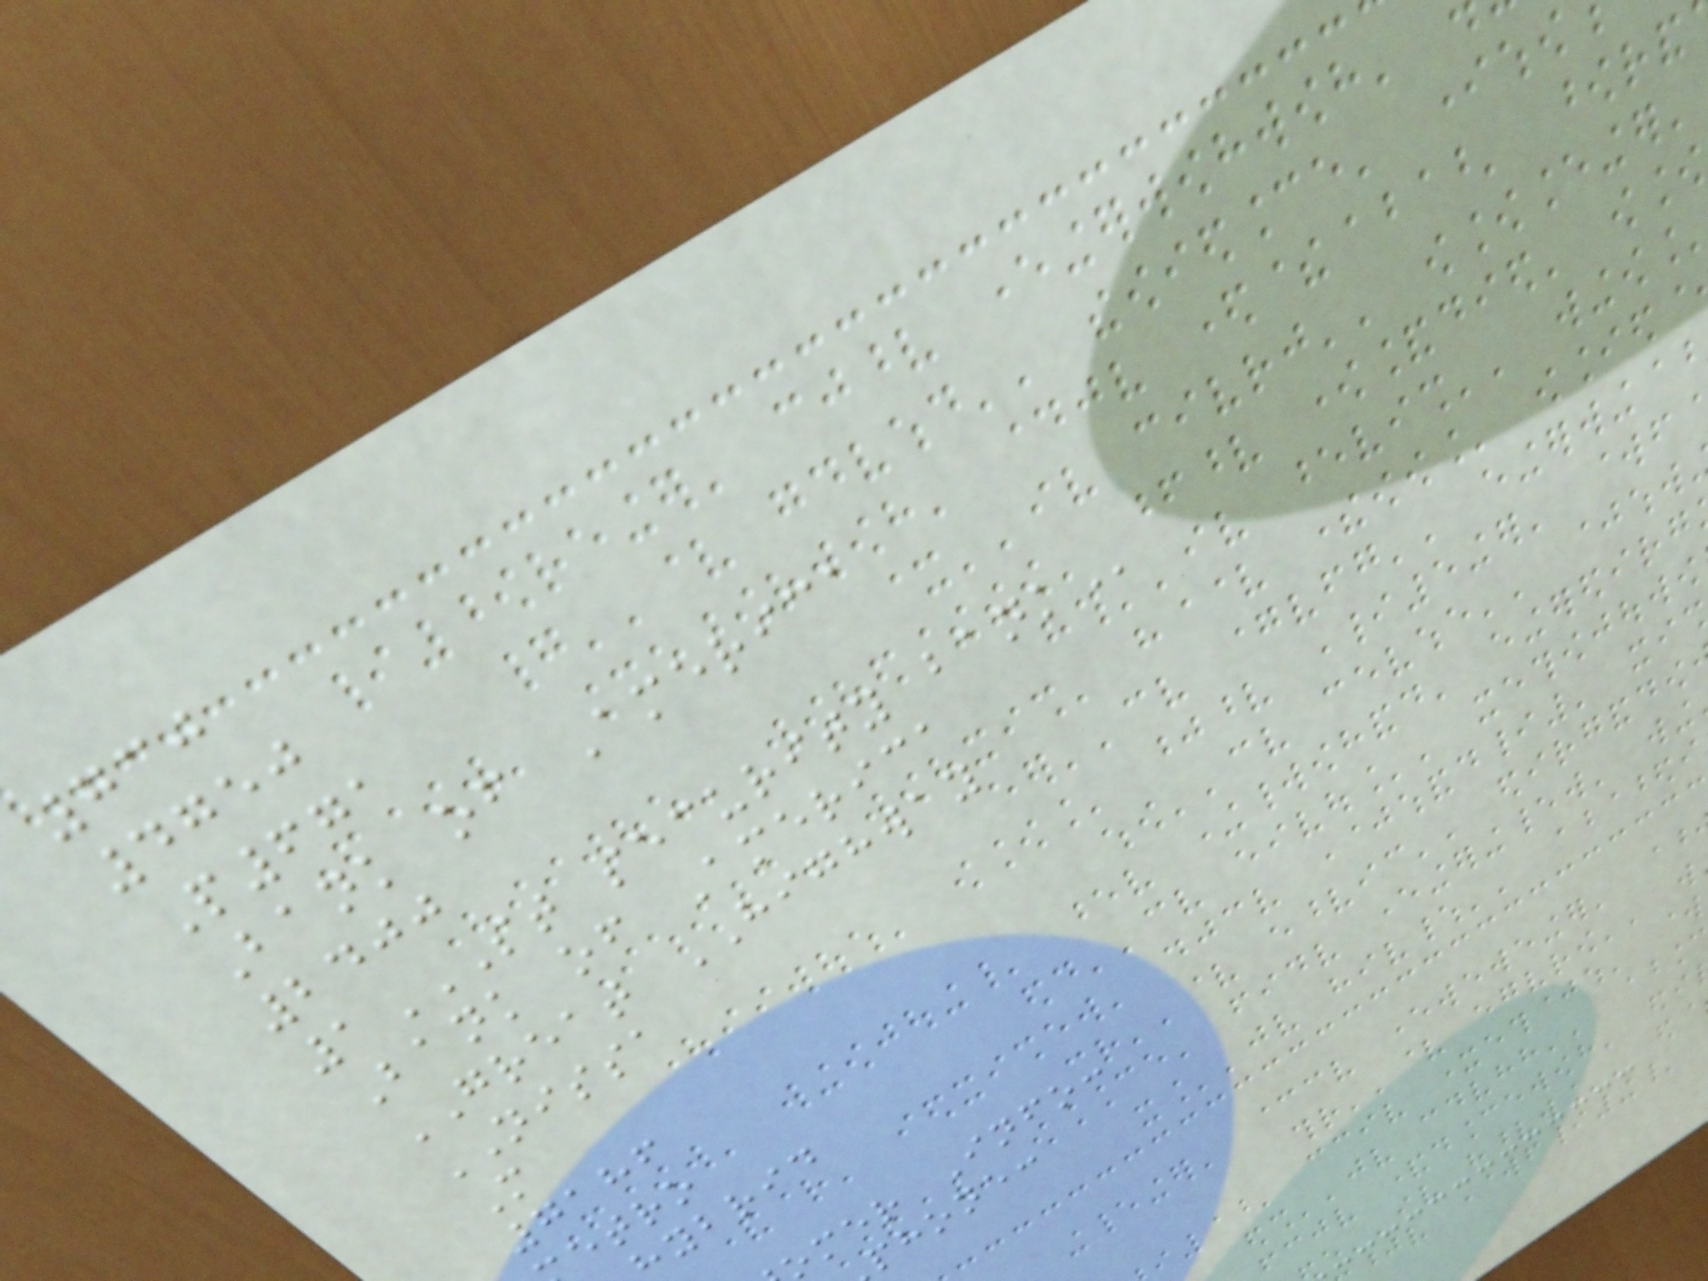730
4750
P671
Bank of America
2400
1ST SECURITY BANK
Bank of America
GREAT HIGHWAY
NISSA
M
7186
etro
hybrid
mer Info:
phone:
